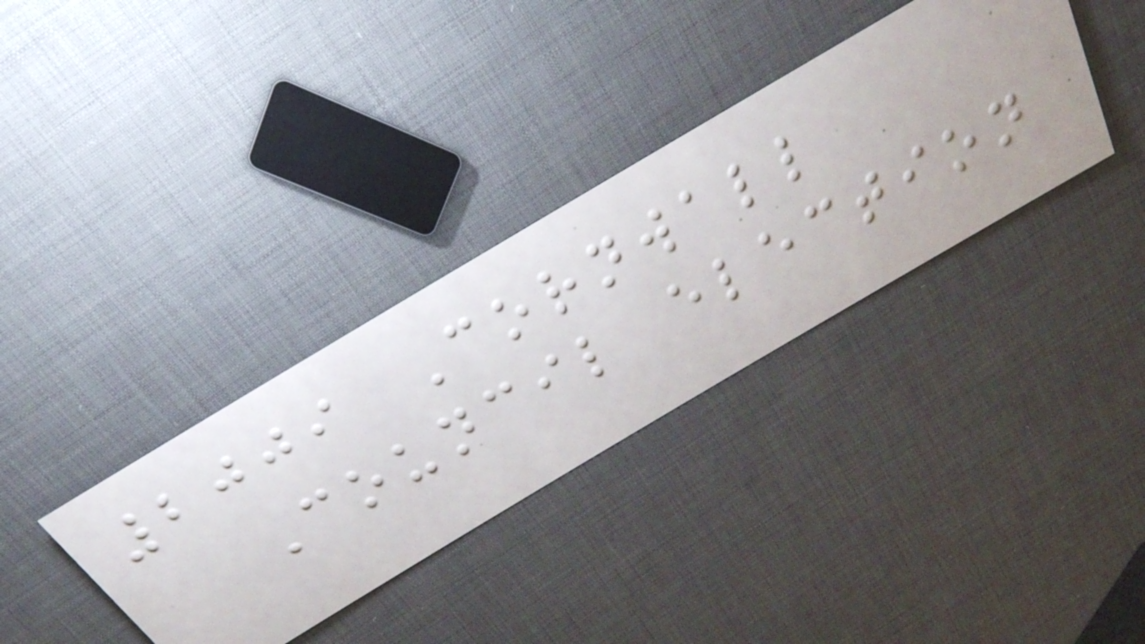2009 Cornwall
Council election
